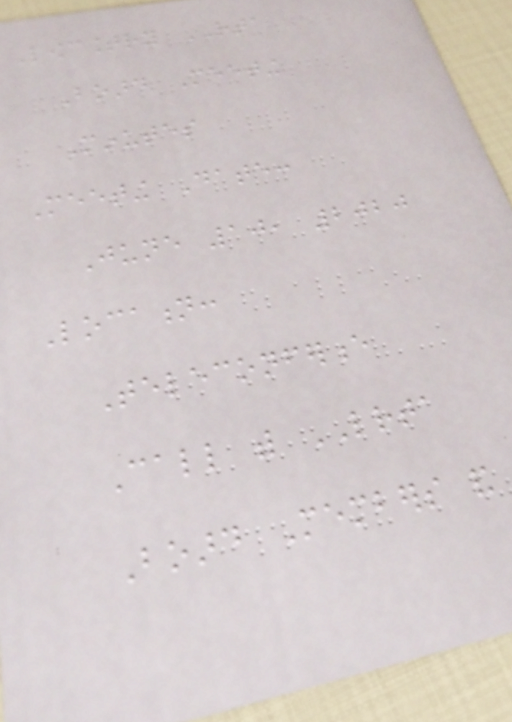Lowcountry RTA
Board Meeting
Minutes
Meeting Date:
June 10, 2020
Location:
Teleconference
Call with LRTA
Board Members and
